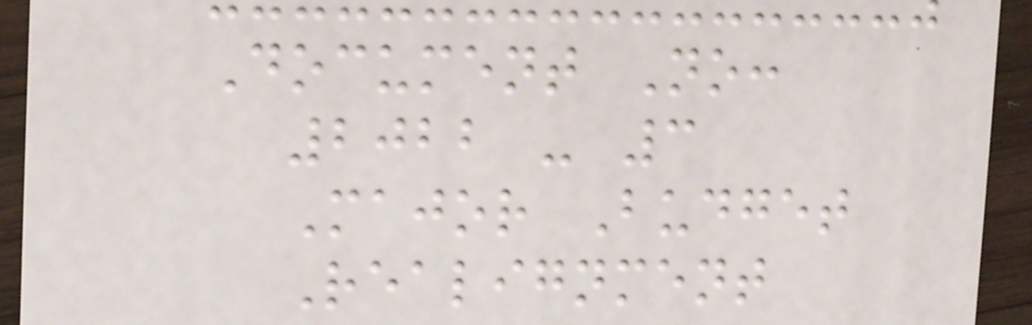Document No:
2022 - 3
Major Budget
Realignment
